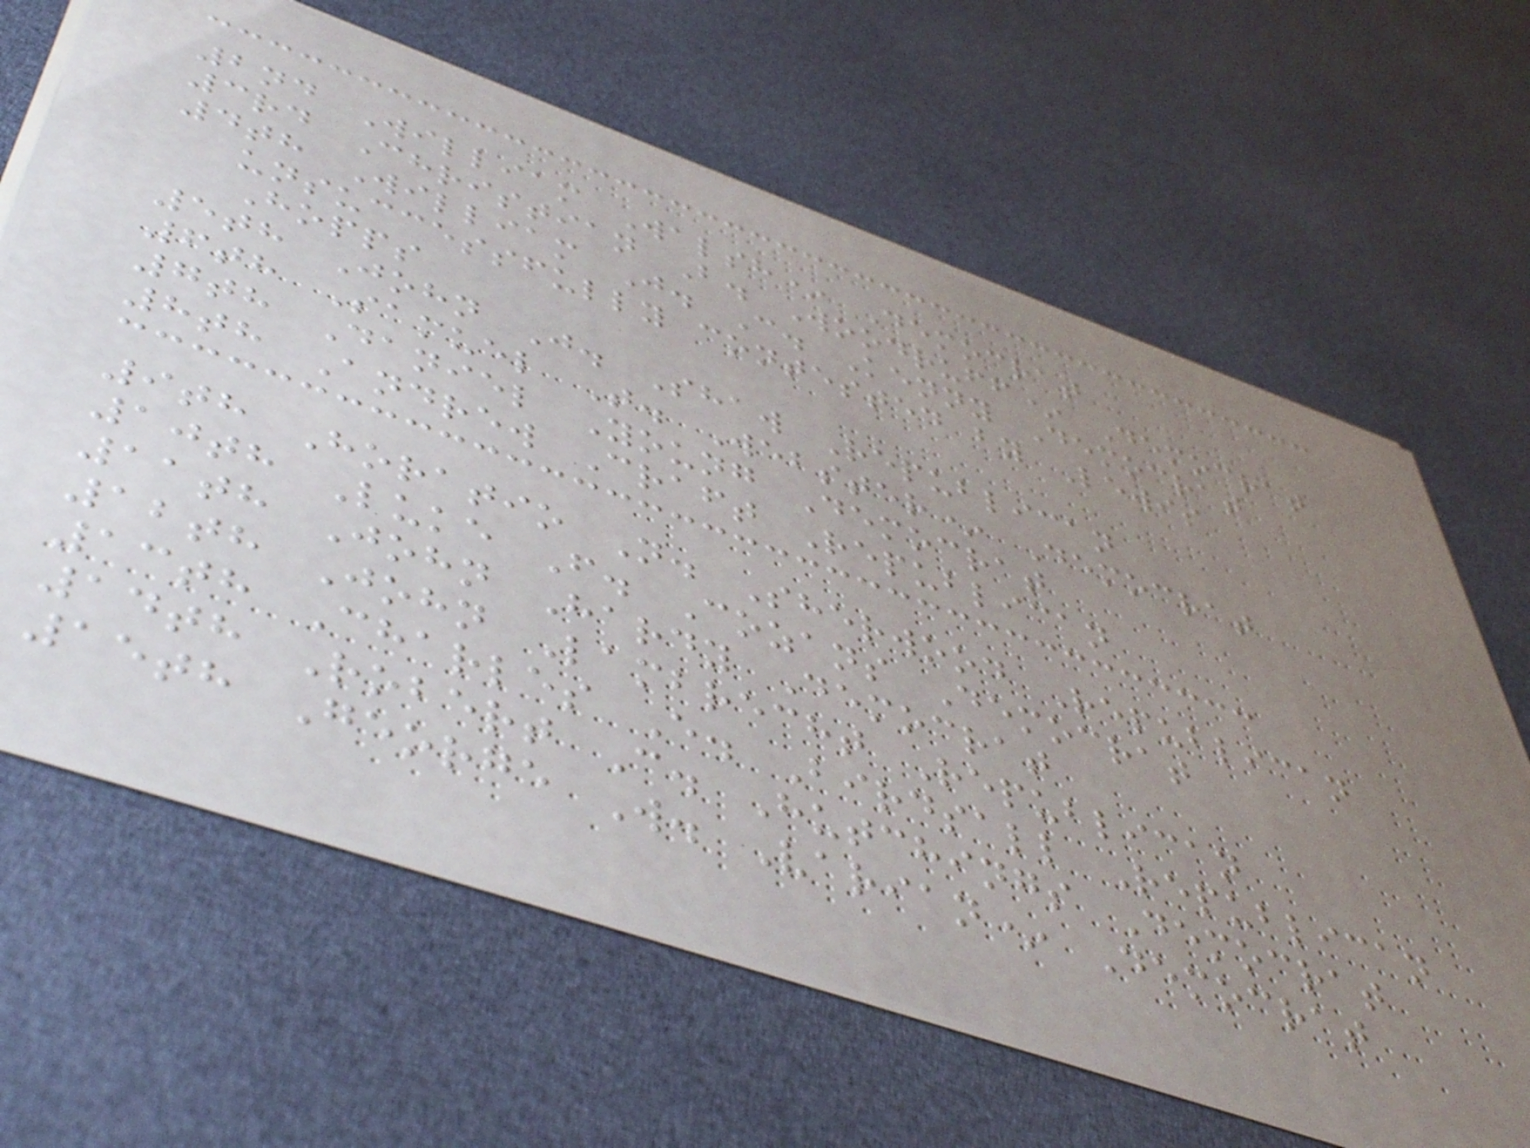2nd William Walsh* Democrat
3rd Christian B. Woodruff* Democrat
4th William J. C. Kenny Democrat
unsuccessfully contested by Lewis
Hopps
5th John J. Shaw Republican
6th Samuel T. Webster* Democrat
7th Daniel Young Democrat
8th Andrew Craft Republican
9th Horatio N. Sherwood Republican
10th Luke F. Cozans Democrat
11th John Hardy Democrat
12th John Lambrecht Republican
13th Charles E. Birdsall Republican
14th Robert C. Hutchings Democrat
15th George W. Varian* Democrat
